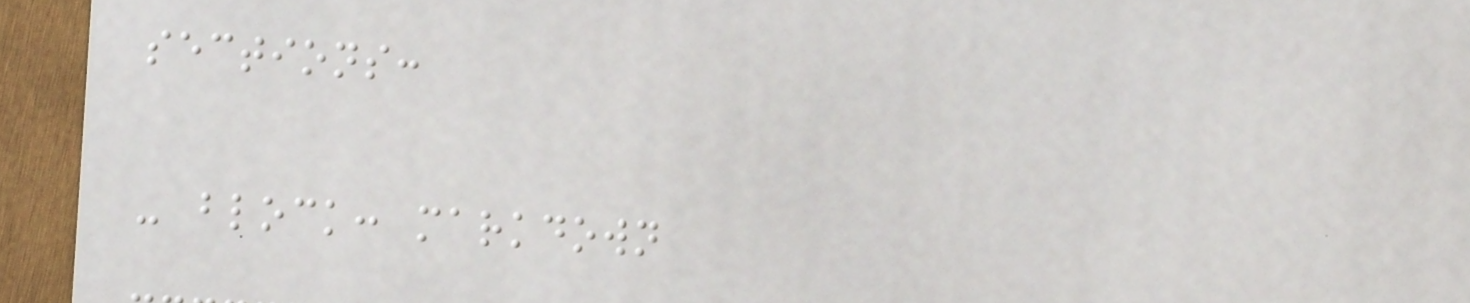sections:
- block: markdown
